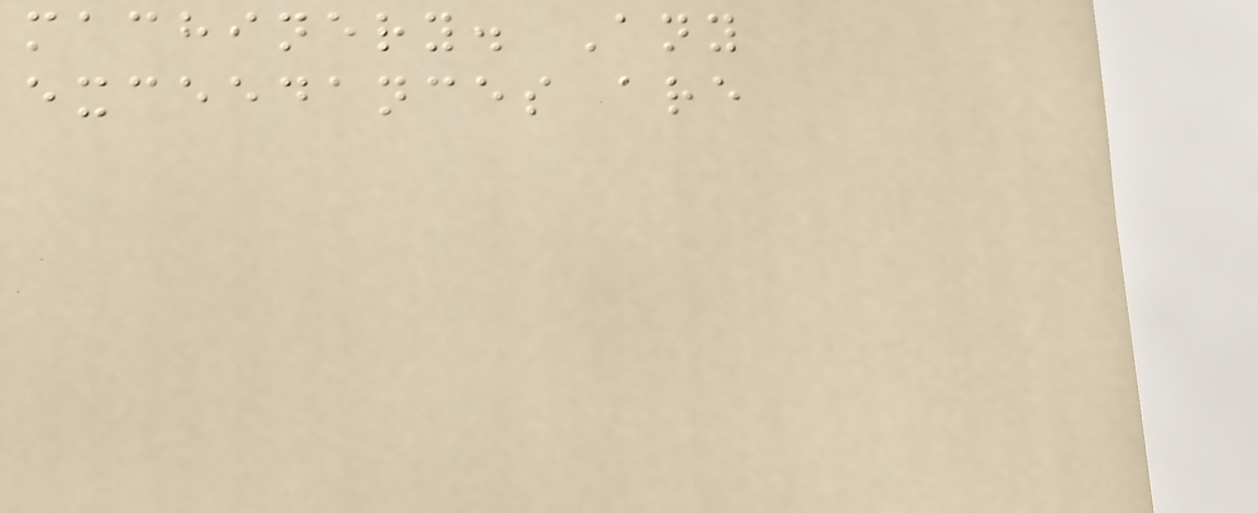machinery. Any
exceedances are
